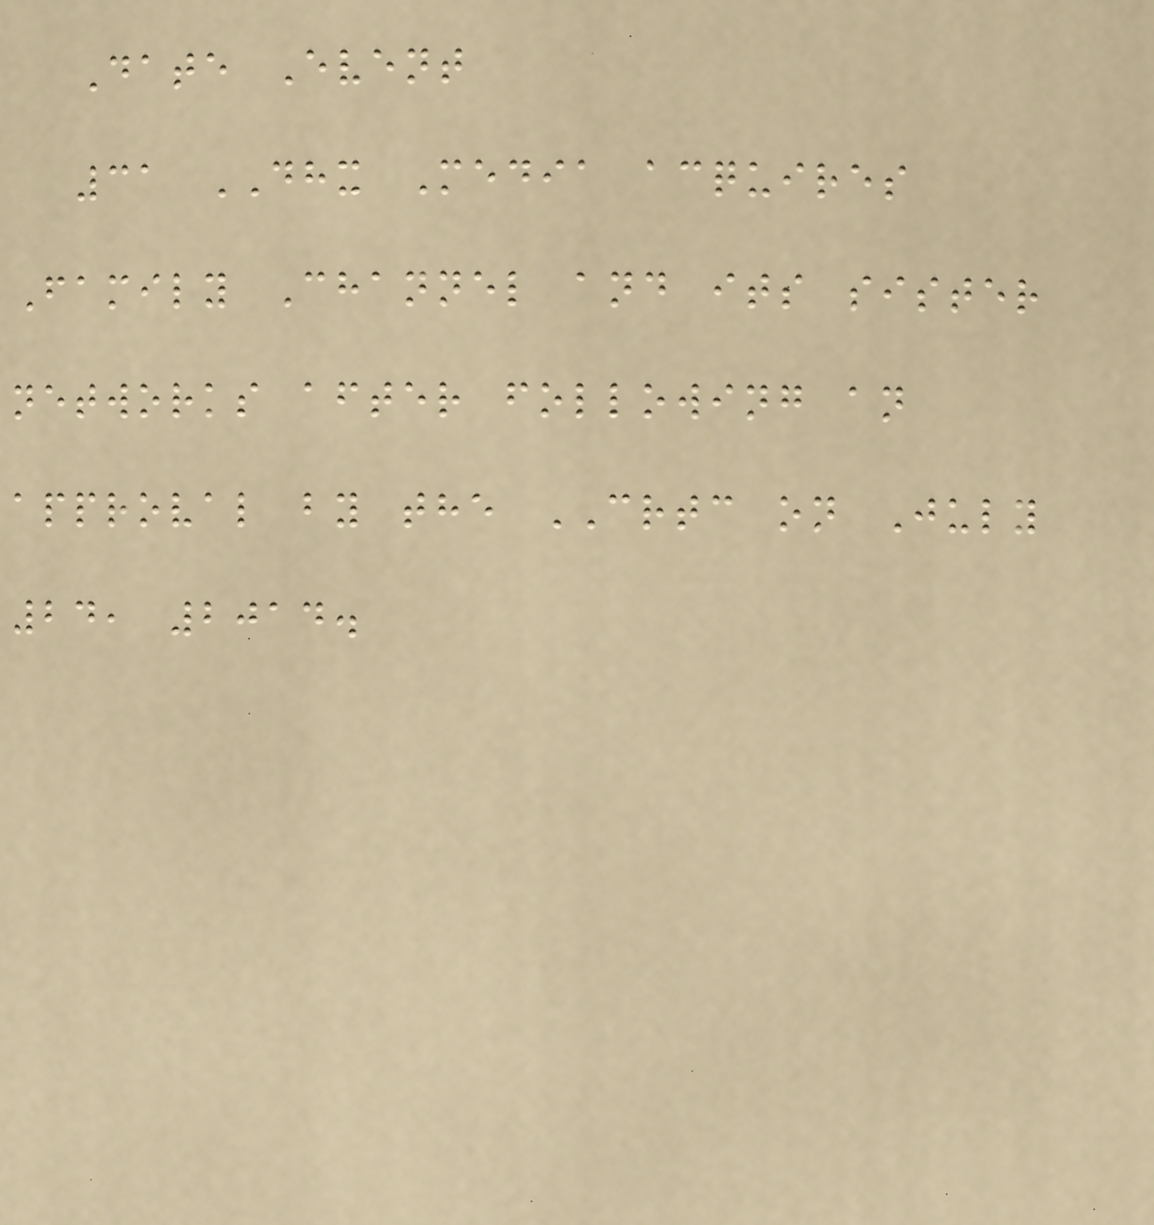Date Event
31 DHX Media acquires
Family Channel and its sister
networks after following an
approval by the CRTC on July
24, 2014.
